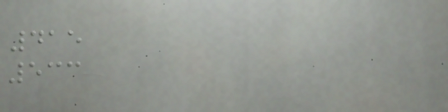415
533
